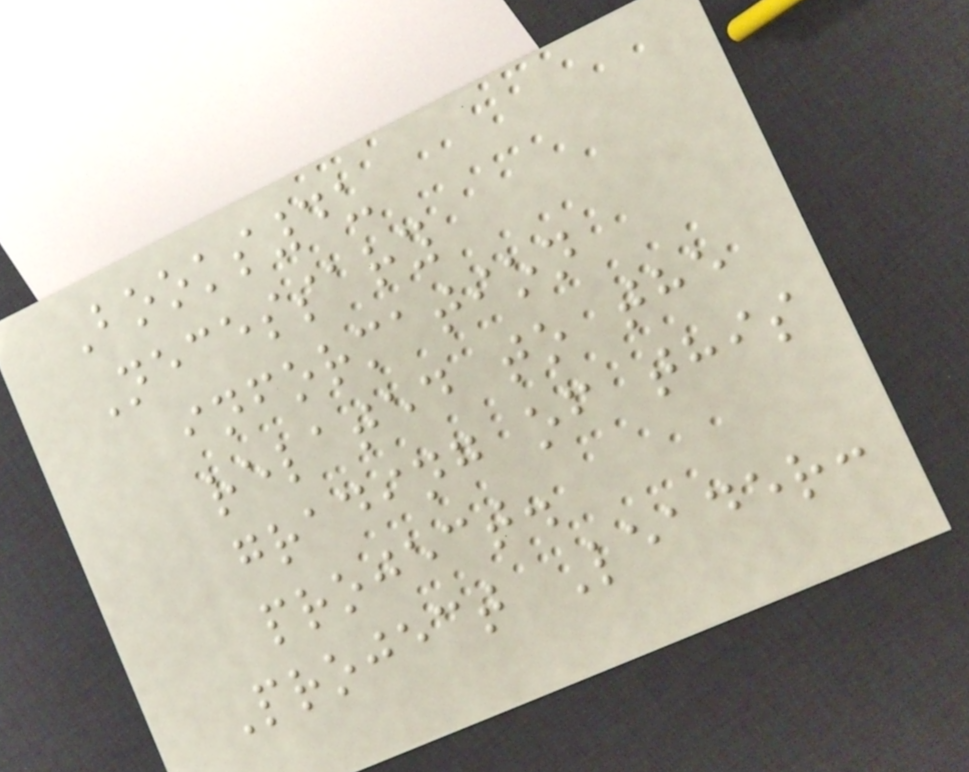Books4u
Necessary
information
related to the
grading of this
project.
Project Leader:
